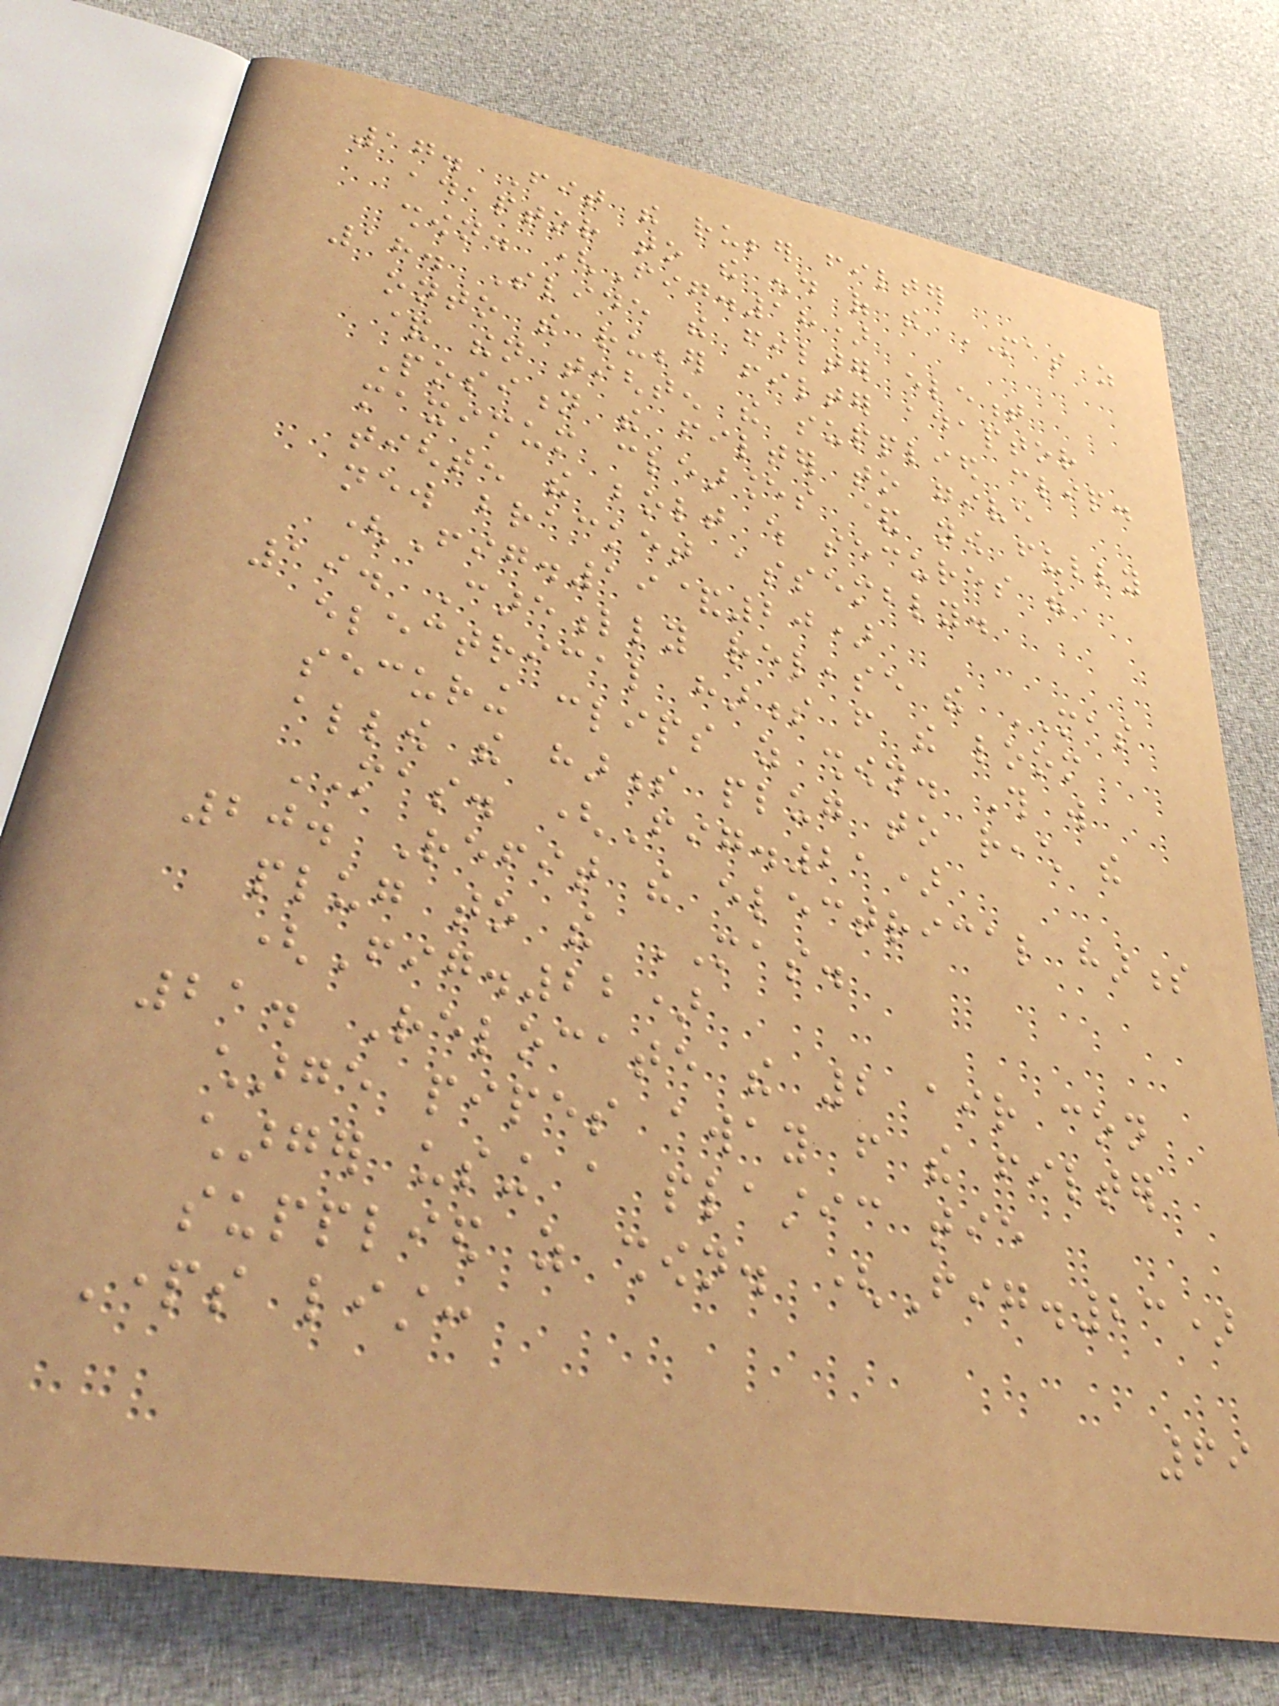17. Fit the rubber filter
adaptor to the end of the MAS as
shown. (Fig.18)
18. Slide the filter element
onto the rubber filter adaptor
& then tighten the supplied clip.
Position the filter to give
maximum clearances & now fully
tighten the bolt which secures the
new bracket assembly.
(Fig.19&20)
19. Carefully release the MAS
electrical harness from the loom
securing clips as shown. This will
allow the harness plug to reach the
MAS. (Fig.21)
20. Refit the electrical harness
plug to the MAS.
(Fig.22)
21. Relocate the 2 air con
charge pipes away from the filter
charger using a plastic tie
supplied as shown. (Fig.23)
Parts list:
69
